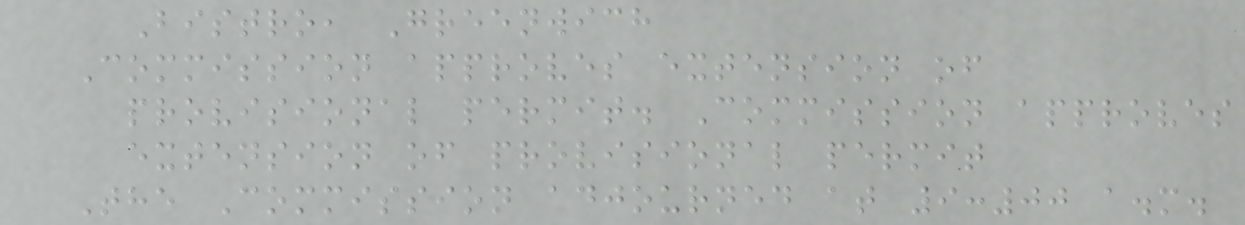Bistro, Greenwich
Commission approves extension of
provisional permit. Commission approves
extension of provisional permit
The Commission adjourned at 9:00 a.m.
